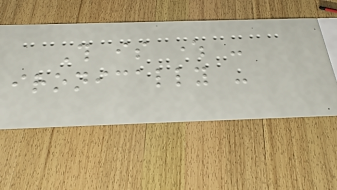This is where -
ironically -
